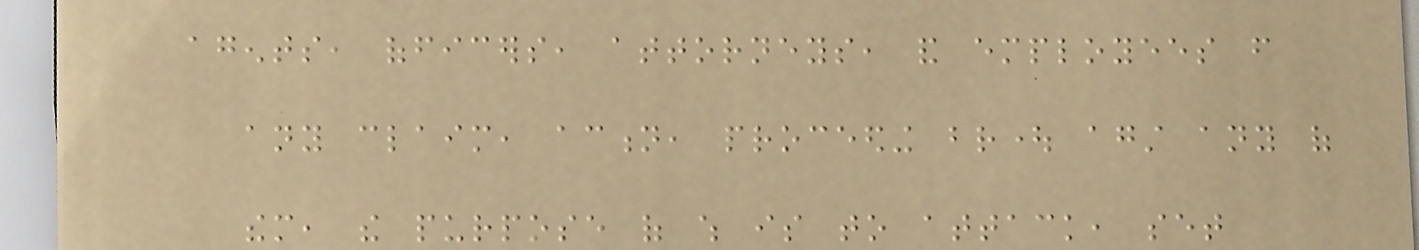agents, officers, attorneys, and employees from
any claim, action, proceeding brought against any of
them, the purpose of which is to attack, set
